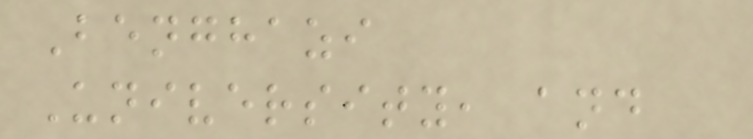Benghazi
University, and
